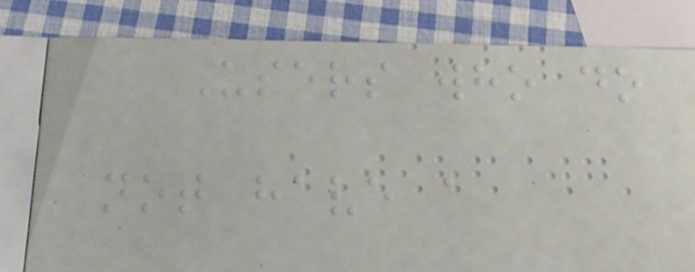Users who do
not have a
